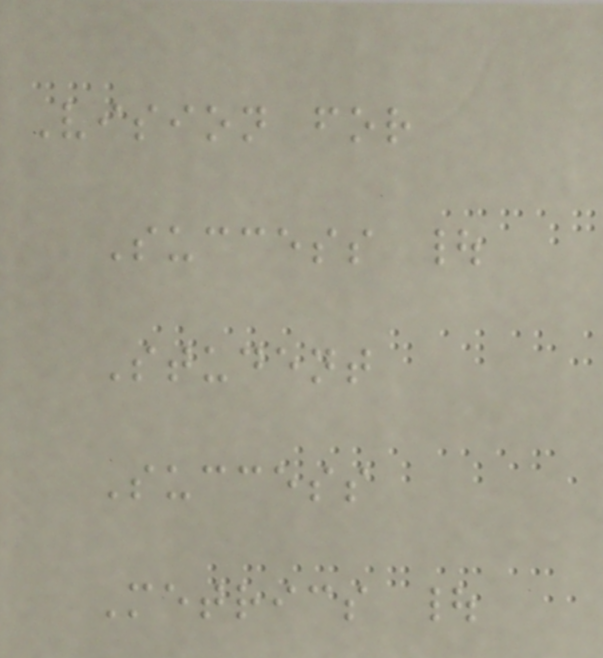Vision for
Success |
Student
Success
Metrics |
